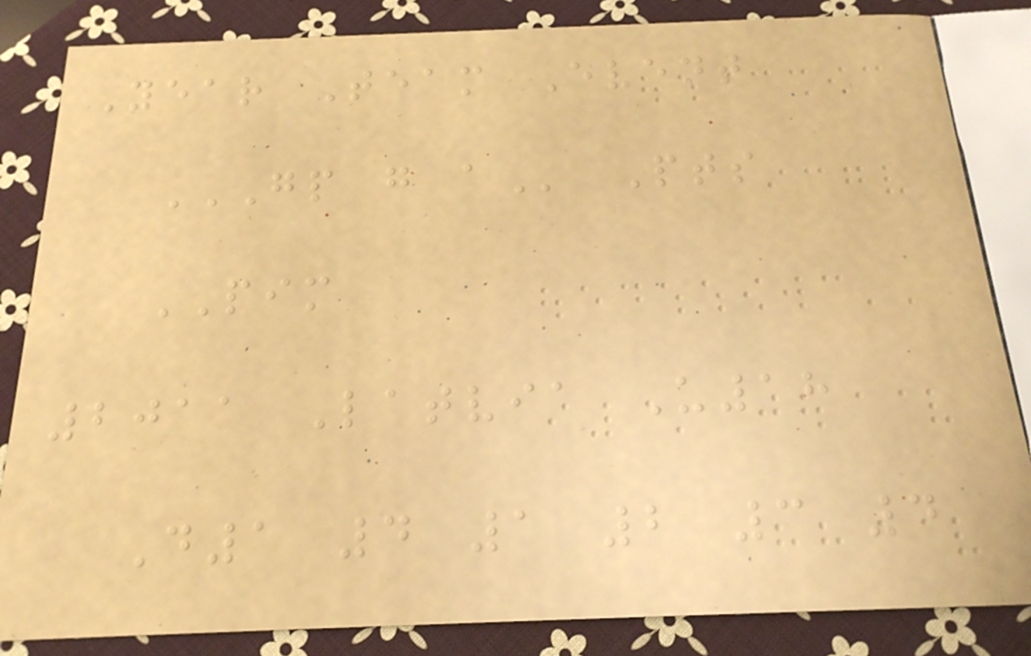Year Team Event
GP G A Pts
PIM
2011 Latvia U18
D1 4 1 2 3 4
